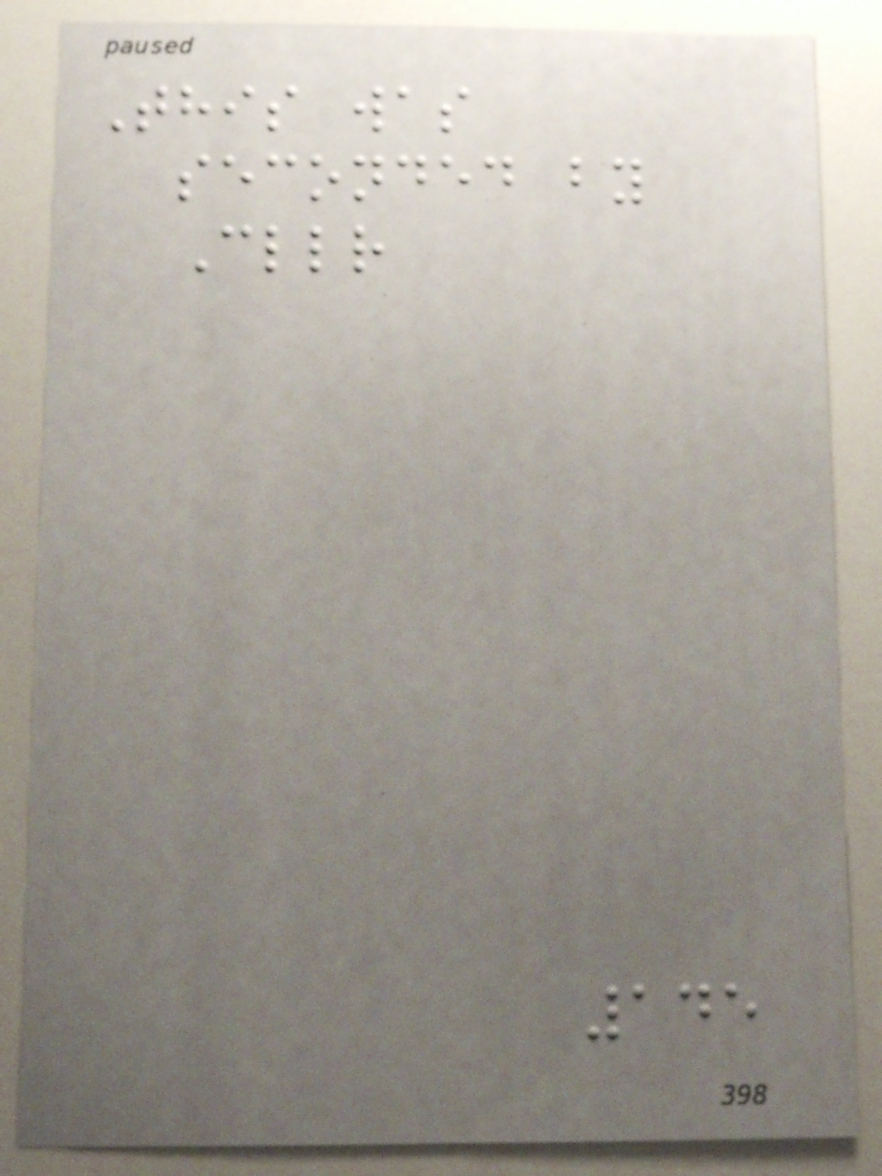This was
seconded by
Cllr
145
